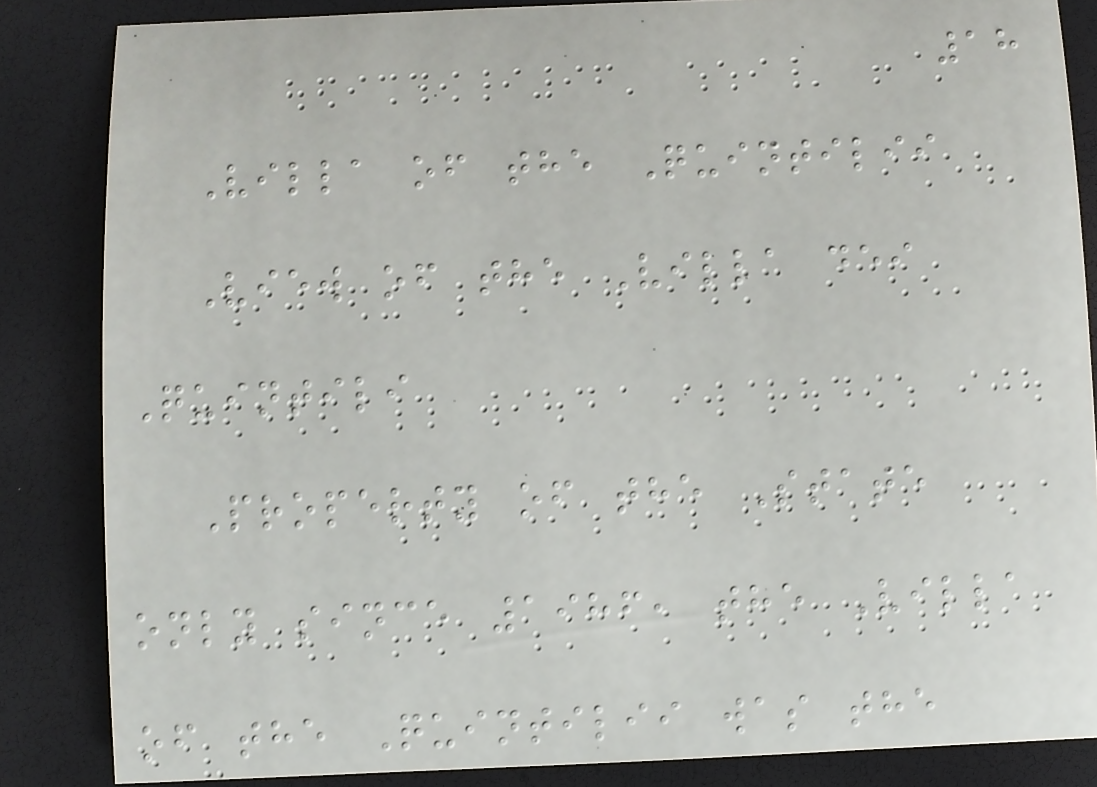18
Villa of the Quintilii
View of the Villa dei
Quintili
Property of the State
only since 1986, the Villa
of the Quintilii was the
